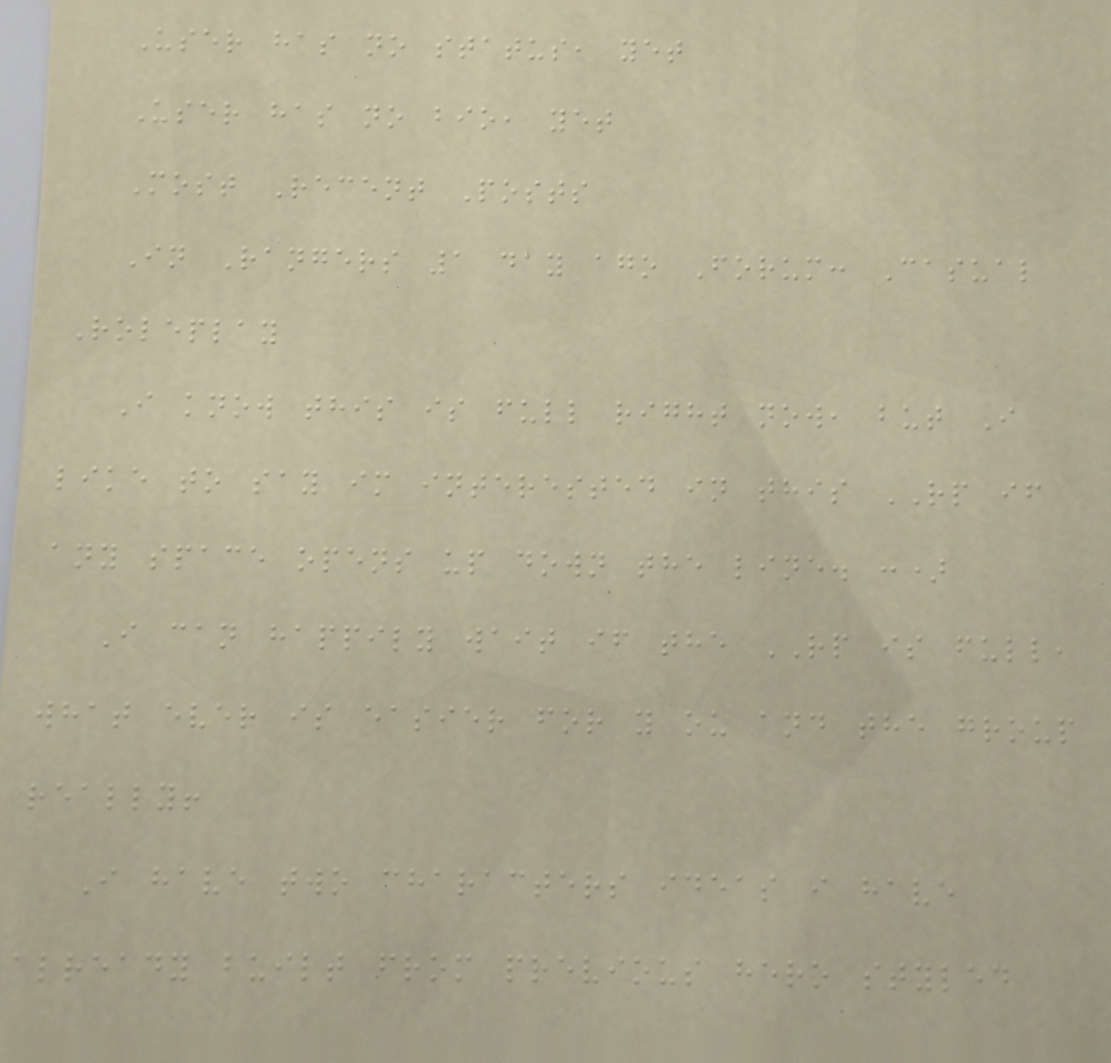User has no status, yet
User has no bio, yet
Most Recent Posts
In Rangers 1 day ago Forum: Casual
Roleplay
I know this is full right now, but I
like to say im interested in this RP if
any space opens up down the line. :)
I can happily wait if the RP is full,
what ever is easier for y ou and the group
really!
I have two characters ideas i have
already built from previous hero styled
